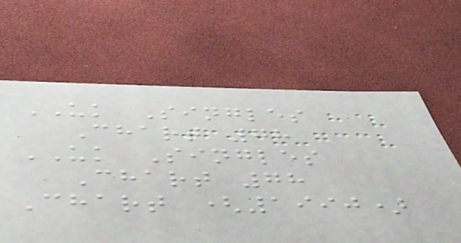UK Singles
Chart 78
UK Singles
Chart 78
Chart (1990)
